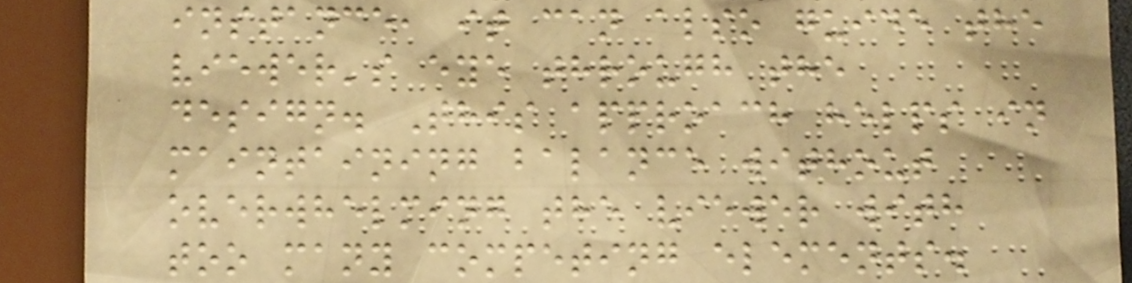instance, it can also guide the
viewer's eye through the
design. This approach helps in
maintaining balance without
overwhelming the viewer with
too many competing elements.
